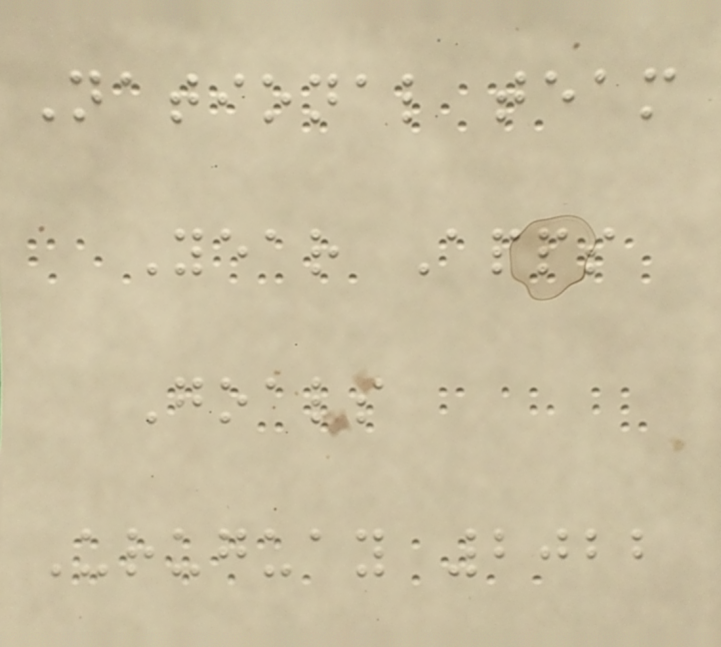National team
Year Apps
Goals
Uruguay 2022
